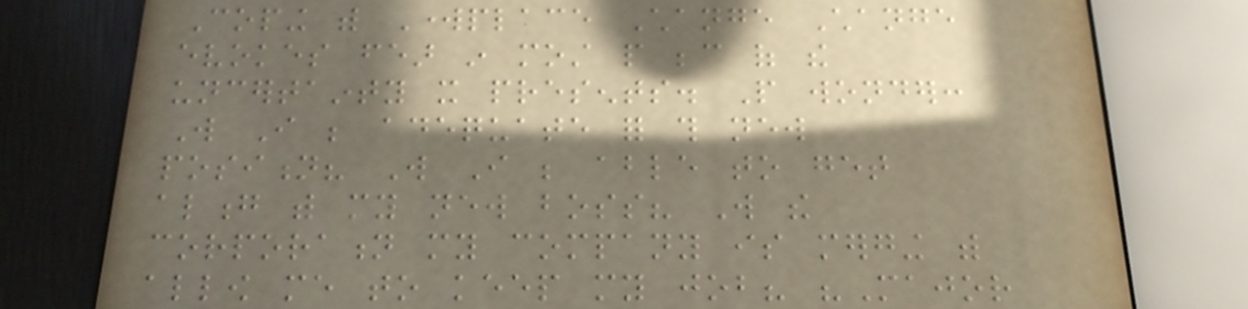Coping with Workplace Change Change
evokes fear in most people because of the
uncertainty it presents. People wonder:
Will I be adequate for this new
position? Will I be able to get
along with my new boss? Will the
corporation my company is merging with
allow me to keep my job? "Major
